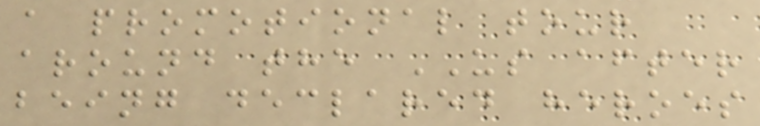a promotional tour
around the US after
being declared heroes
